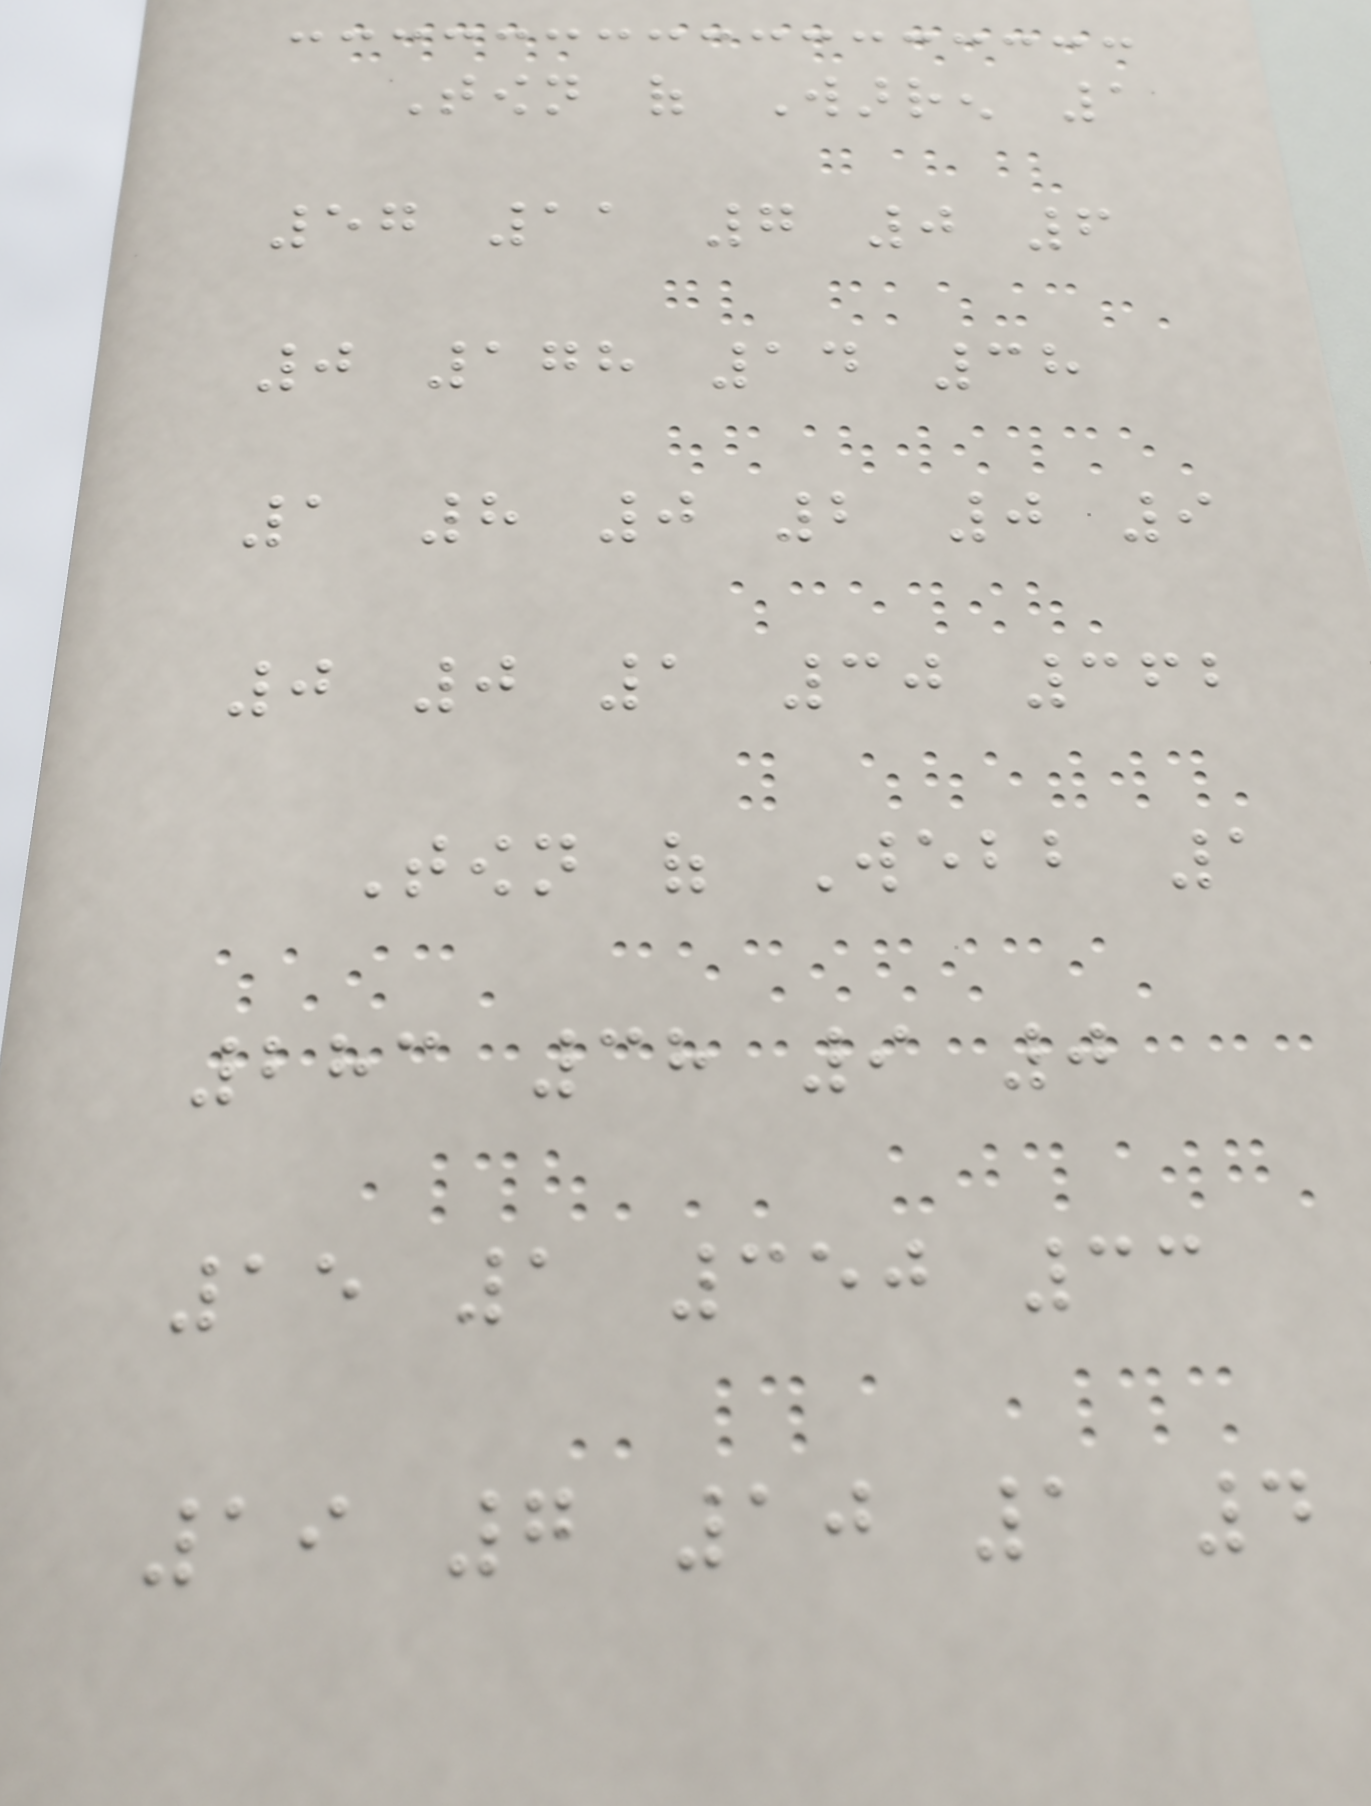Town of Warren 1
57 11 7 0 6
0 178 14 38
1 8 0 2 0 9
0 0 1 30 362
Town of Webb 1
283 38 9 0
15 1 350 33
19 7 10 1 4
